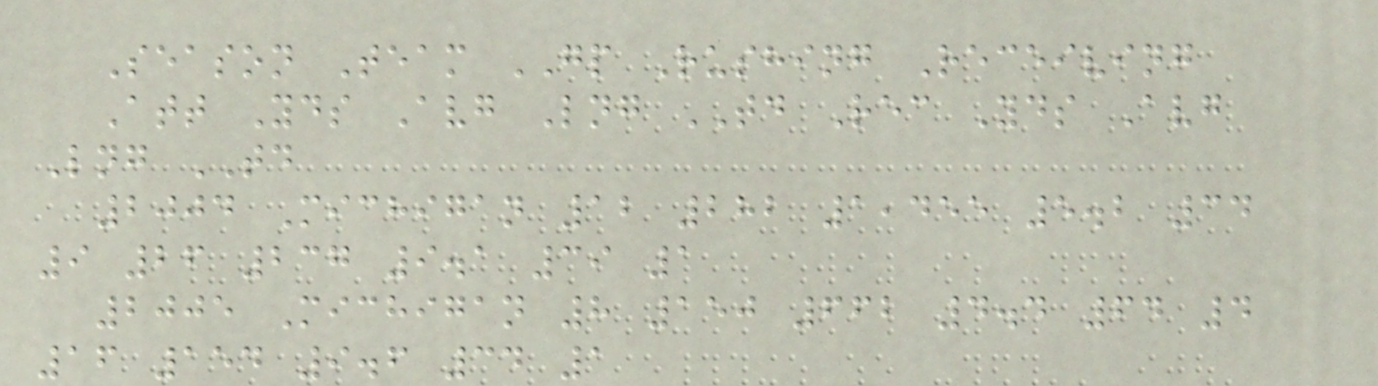Season Team GP Rushing Receiving
Att Yds Avg Lng TD Rec Yds Avg
Lng TD
2004 Michigan 12 282 1,455 5.2 34
9 26 237 9.1 39 1
2005 Michigan 8 150 662 4.4 64 4
16 154 9.6 34 1
